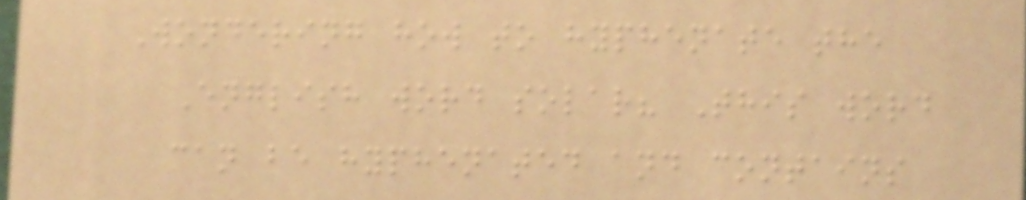Wondering how to hyphenate the
English word solar? This word
can be hyphenated and contains
